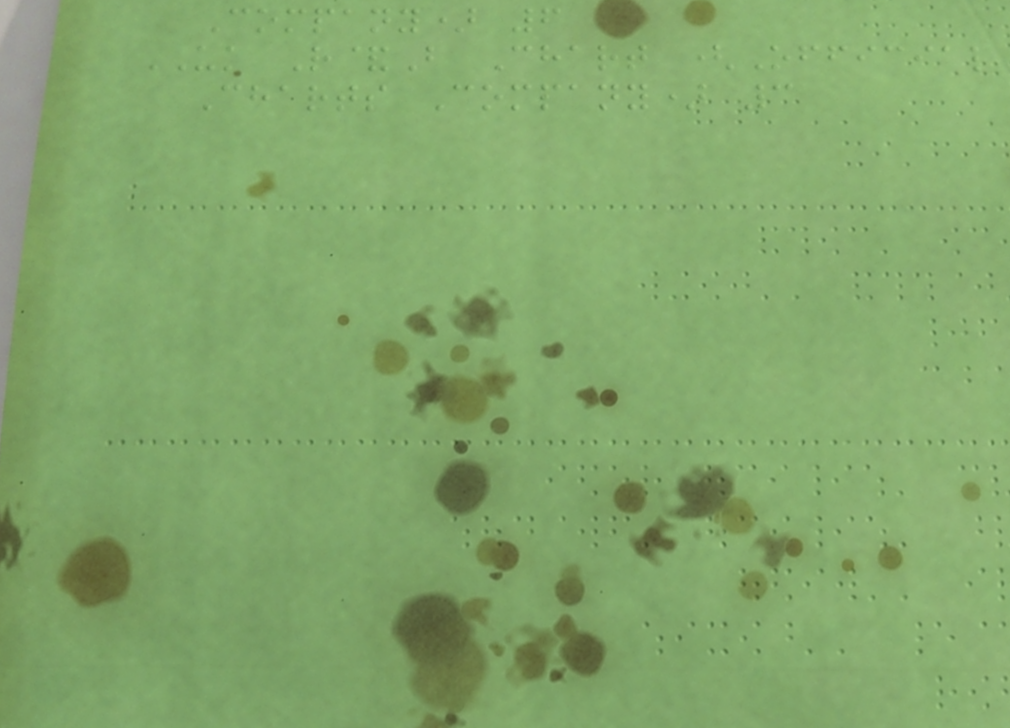Company) 6
UK R&B Chart (Official
Charts Company) 3
